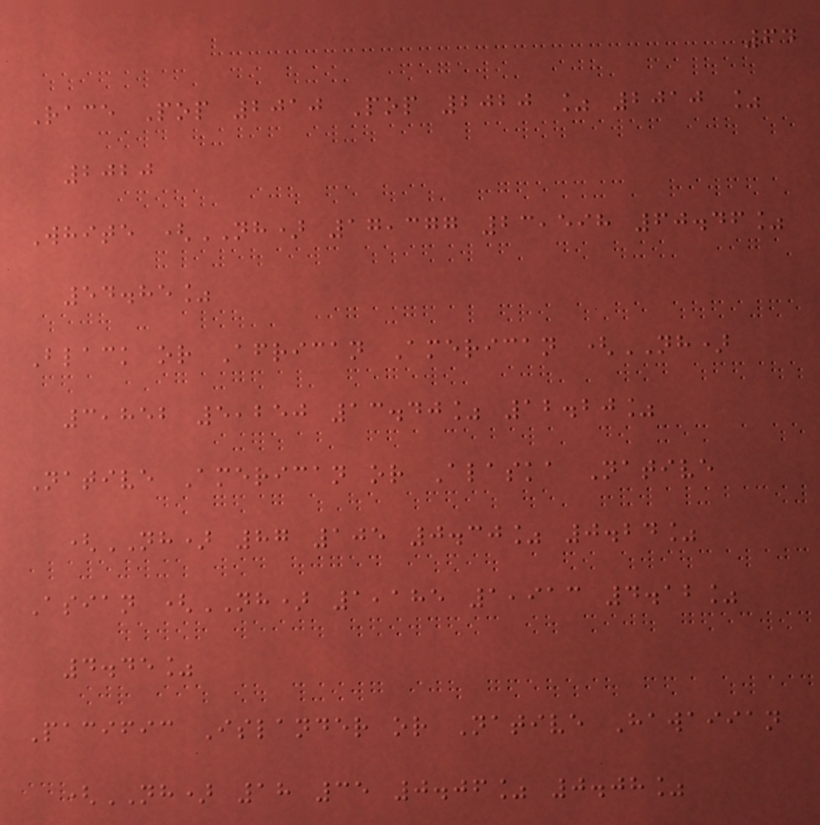64
Race Pop 2010 Pop 2020 % 2010 %
2020
White (NH) 17,377 23,598 60.46%
54.85%
Black or African American (NH)
3,852 5,250 13.40% 12.20%
Native American or Alaska Native
(NH) 87 105 0.30% 0.24%
Asian (NH) 1,185 1,913 4.12%
4.45%
Pacific Islander or Native Hawaiian
(NH) 18 35 0.06% 0.08%
